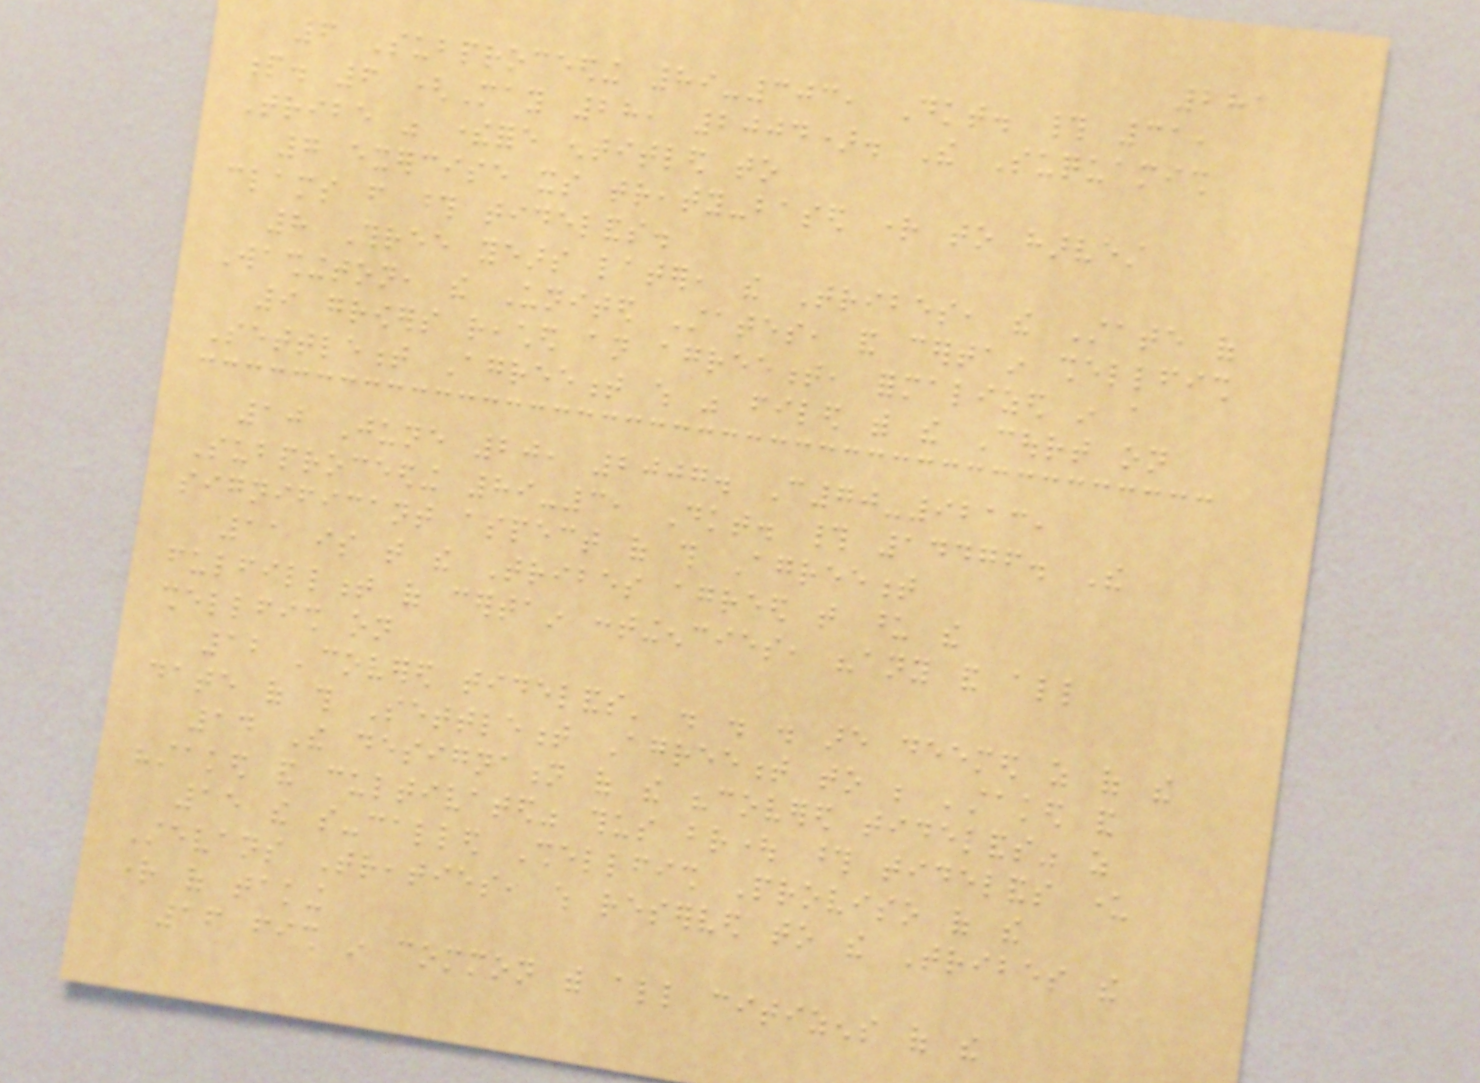281
6 Subproceeding 89-303, Dkt. # 31,
p. 6 (May 28, 2004). The Suquamish
Tribe was therefore entitled to
7 exercise its treaty-based right to harvest
clams from those tidelands.
8 Three years later, the Tribes, the State of
Washington, the United States, and certain shellfish
9 growers reached an agreement, formalized in a
Settlement Agreement which was filed with the Court on
10 June 20, 2007. C70-9213,
Subproceeding 89-3, Dkt. # 14476. The
significant aspect of this Agreement
11 is that the Tribes agreed that upon the
fulfillment of certain contingencies, "any and all
shellfish on
12 'covered tidelands' . . . are deemed as of the
date of this Settlement Agreement to be 'staked and
14 The designation of the "covered tidelands" as
"staked and cultivated" thus brought those tidelands under
15 the so-called Shellfish Proviso of the
Stevans Treaties, which reserved to the Tribes the
right of taking
16 fish in common with all citizens of the
